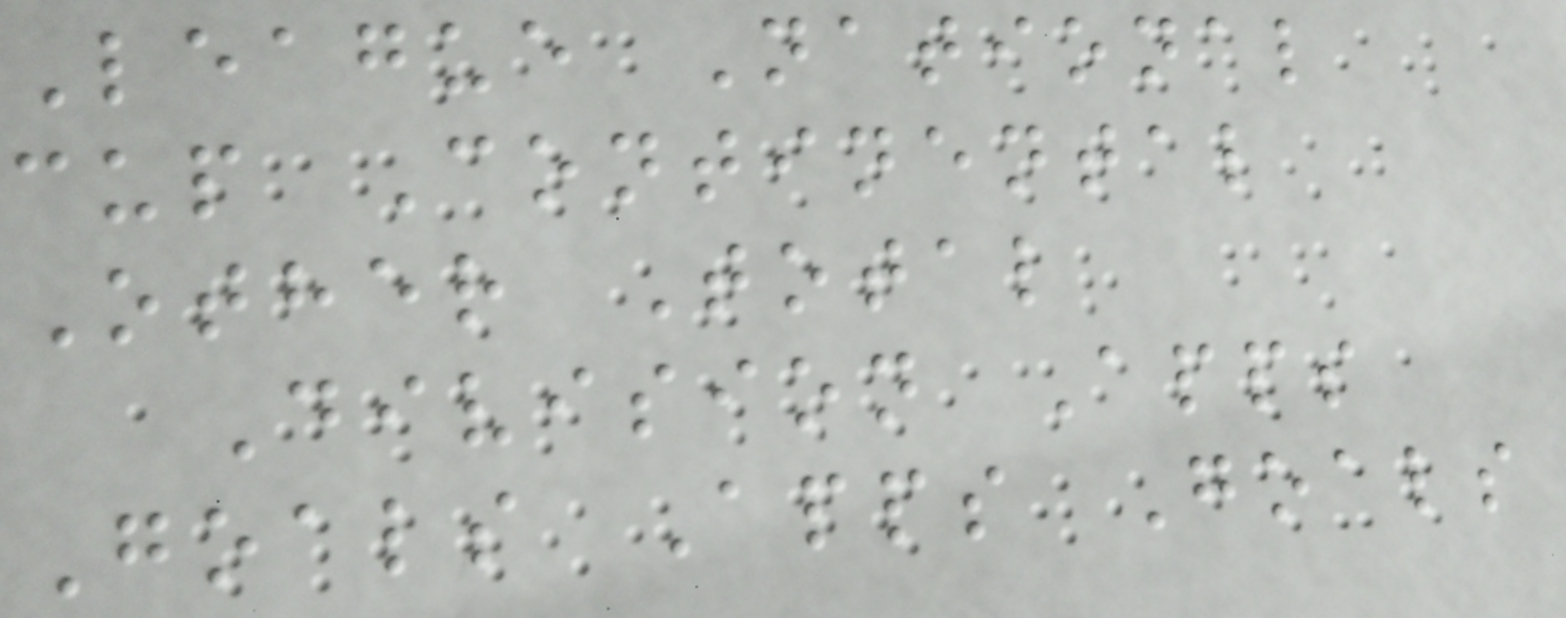League National
cup Continental
Other Total
Division Apps
Goals Apps Goals
